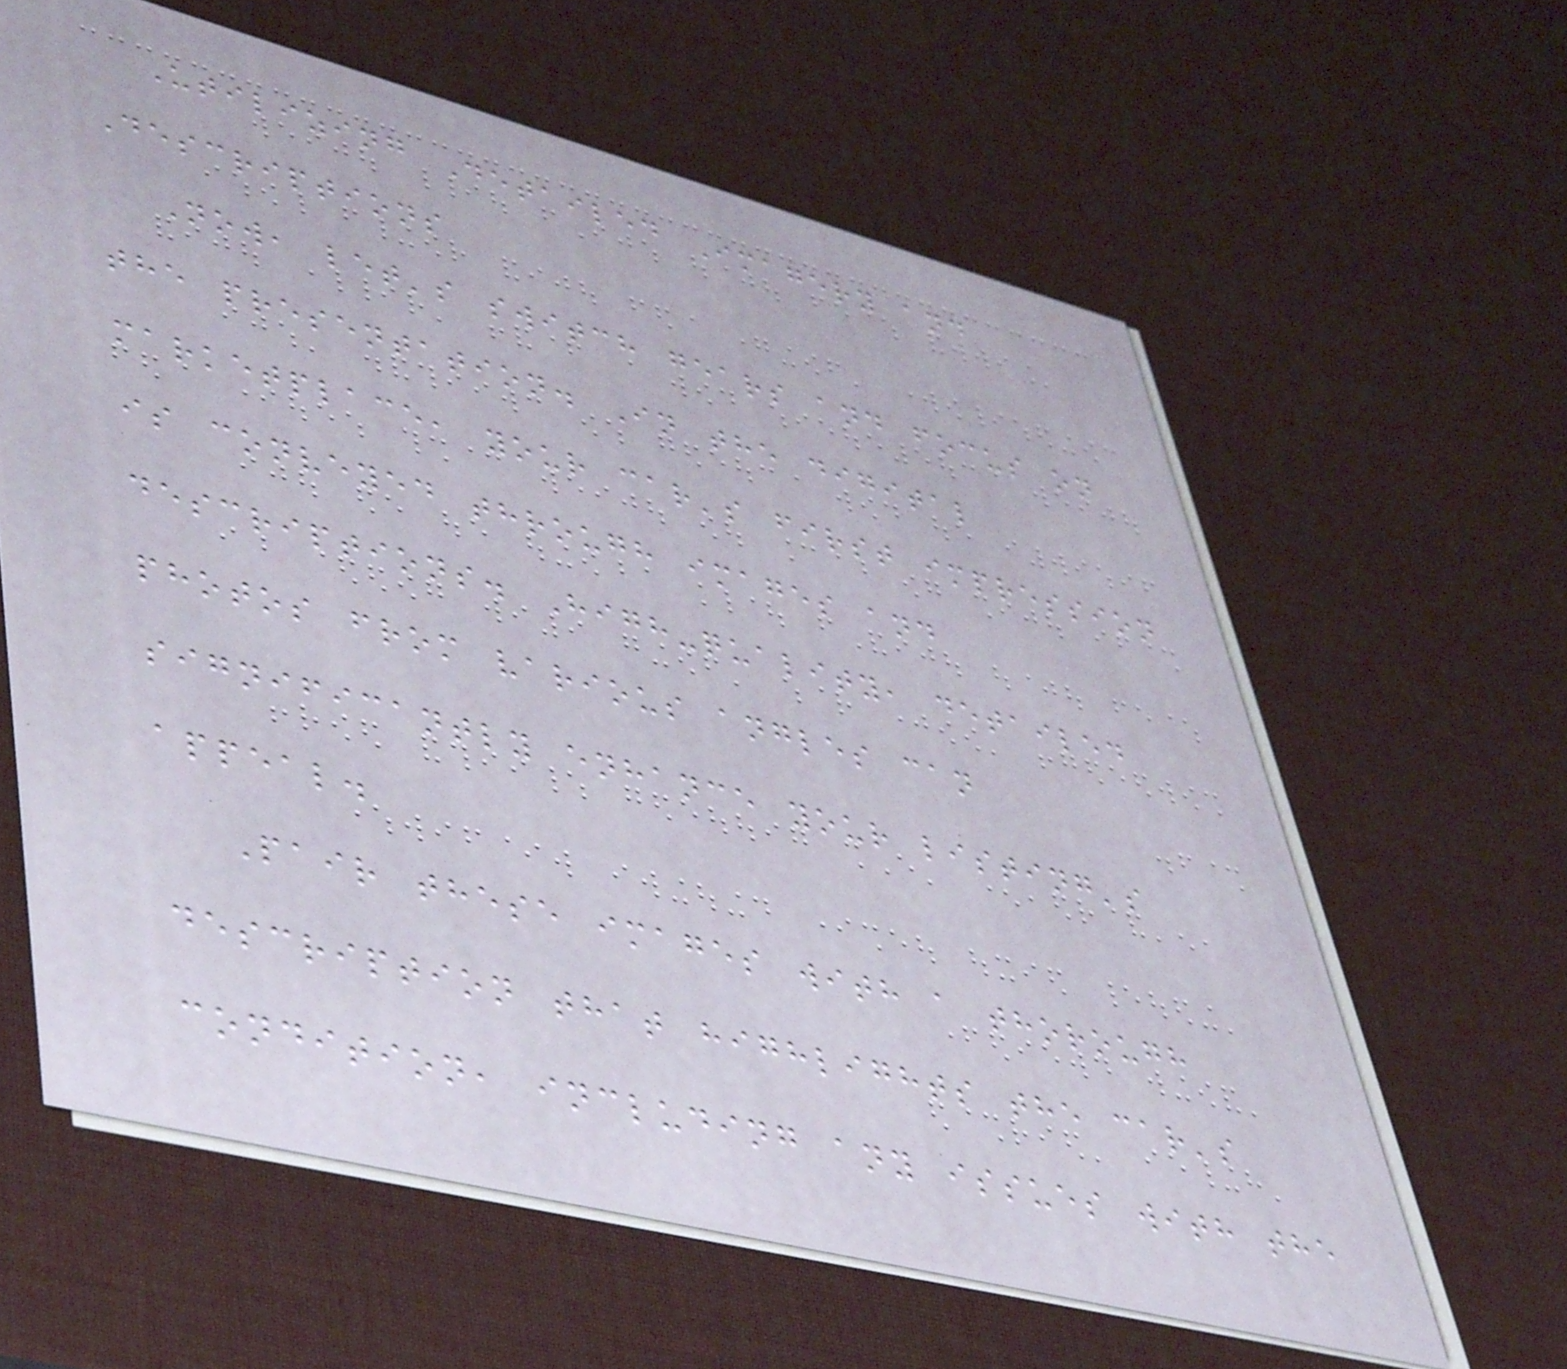Utilizing Detailed Imagery and
Descriptions
Now, let's switch gears and focus on
the presentation. In the digital
marketplace, your car's first impression
is conveyed through images and
descriptions. High-quality, detailed
photos from various angles can
significantly enhance your listing's
appeal.
Pair these images with a thorough
description that highlights the car's
condition, including any issues with the
